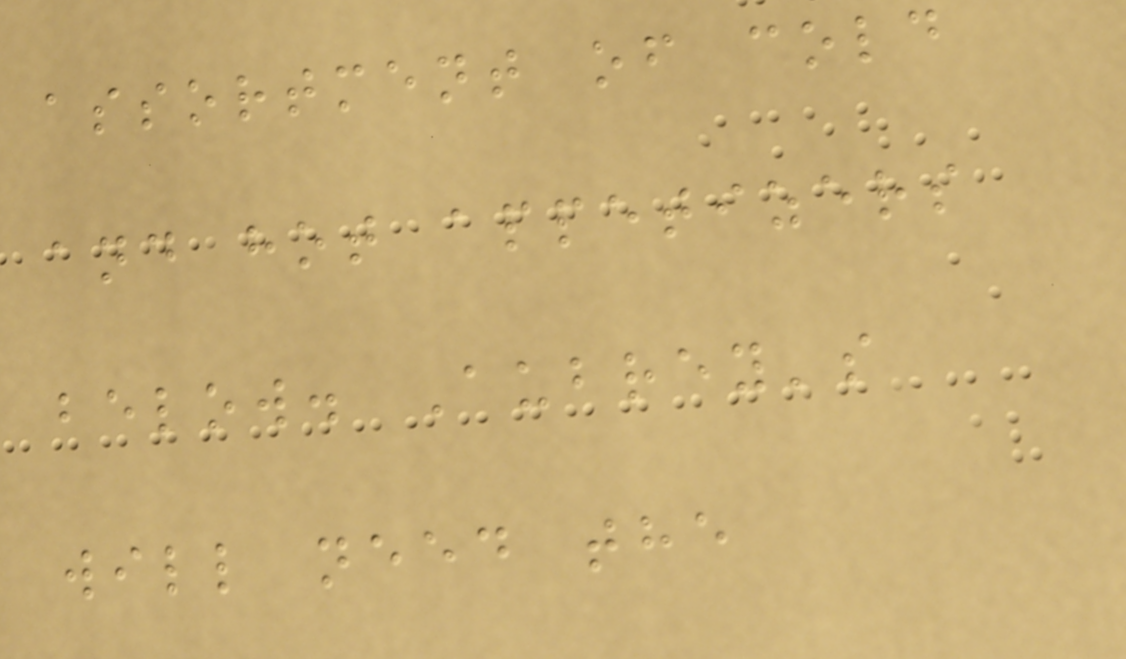assortment of cold
and hot appetizers
below. Aubrey's
will need the
